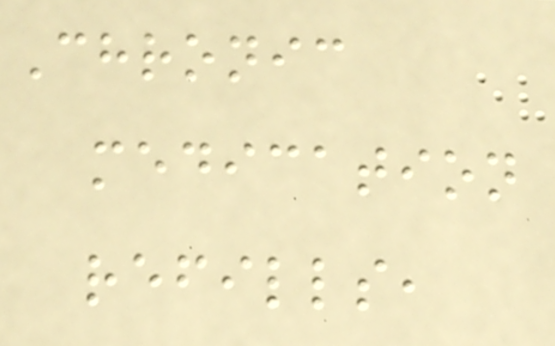Chronic
medication
refills,
